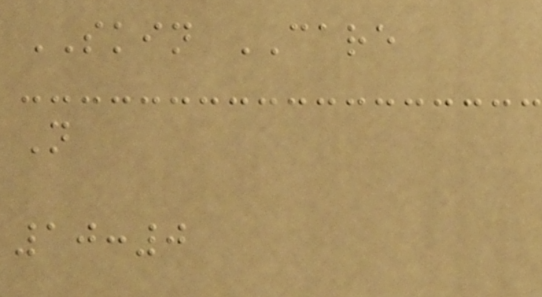SKIN CARE
N
10:0
